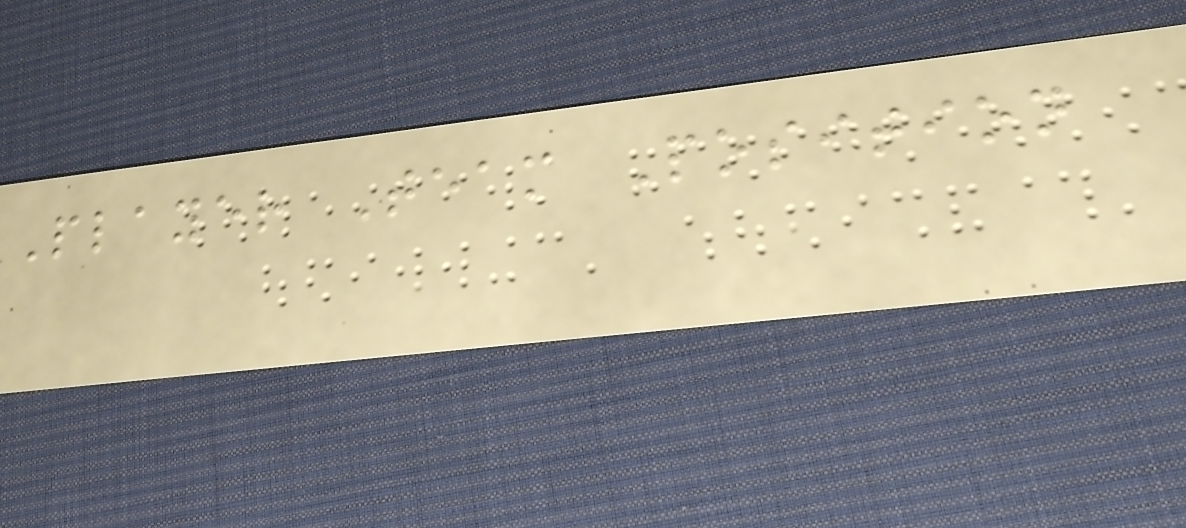Player Team Position
